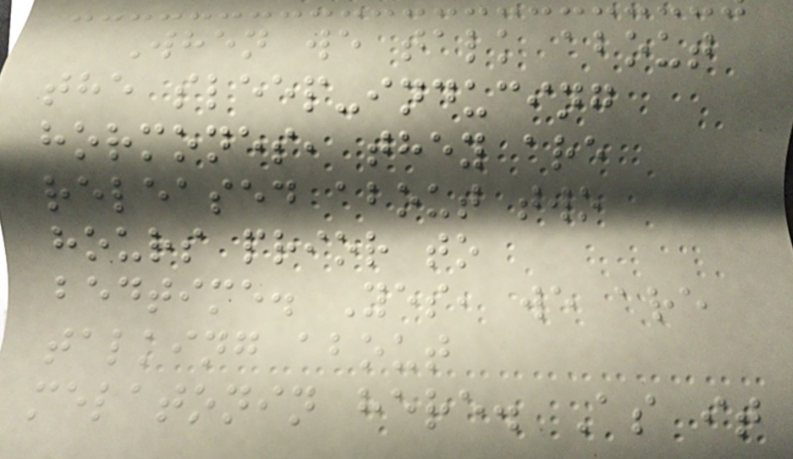When we talk about
the sleep-inducing
hormones, they are
released about two
hours prior to
bedtime. Yes, we are
talking about
melatonin here. As it
